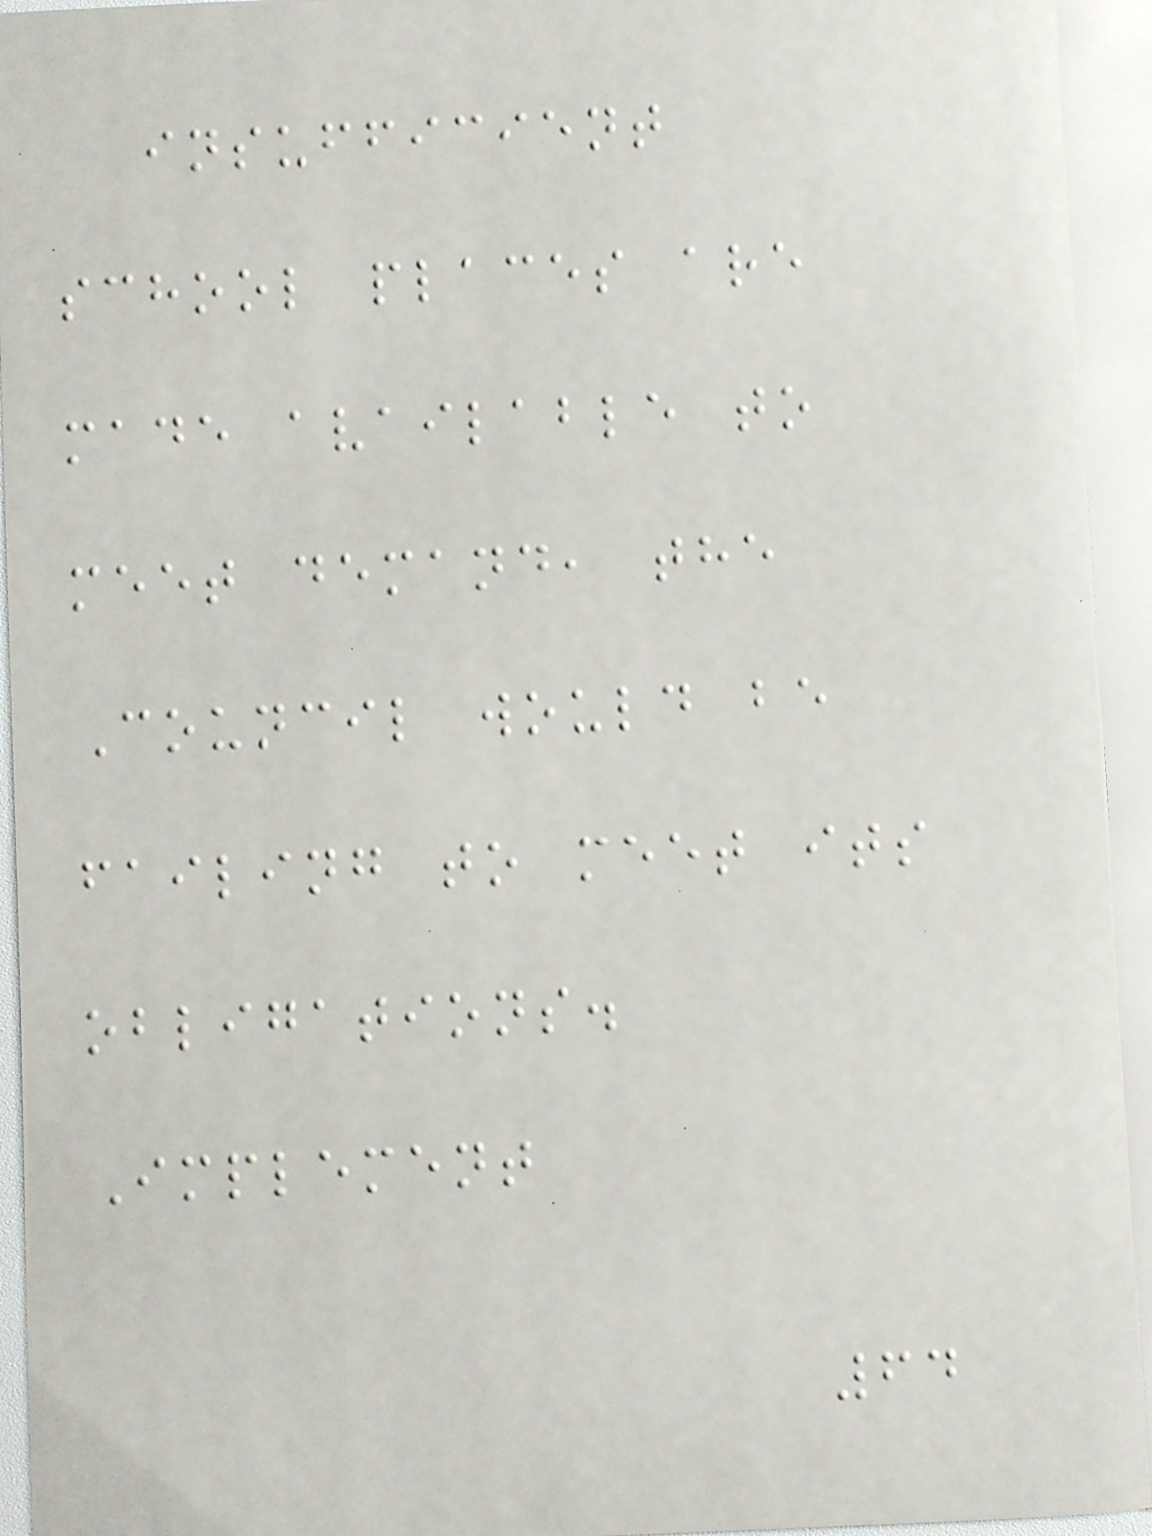insufficient
school places are
made available to
meet demand, the
Council would be
failing to meet its
obligations.
Implement
64
